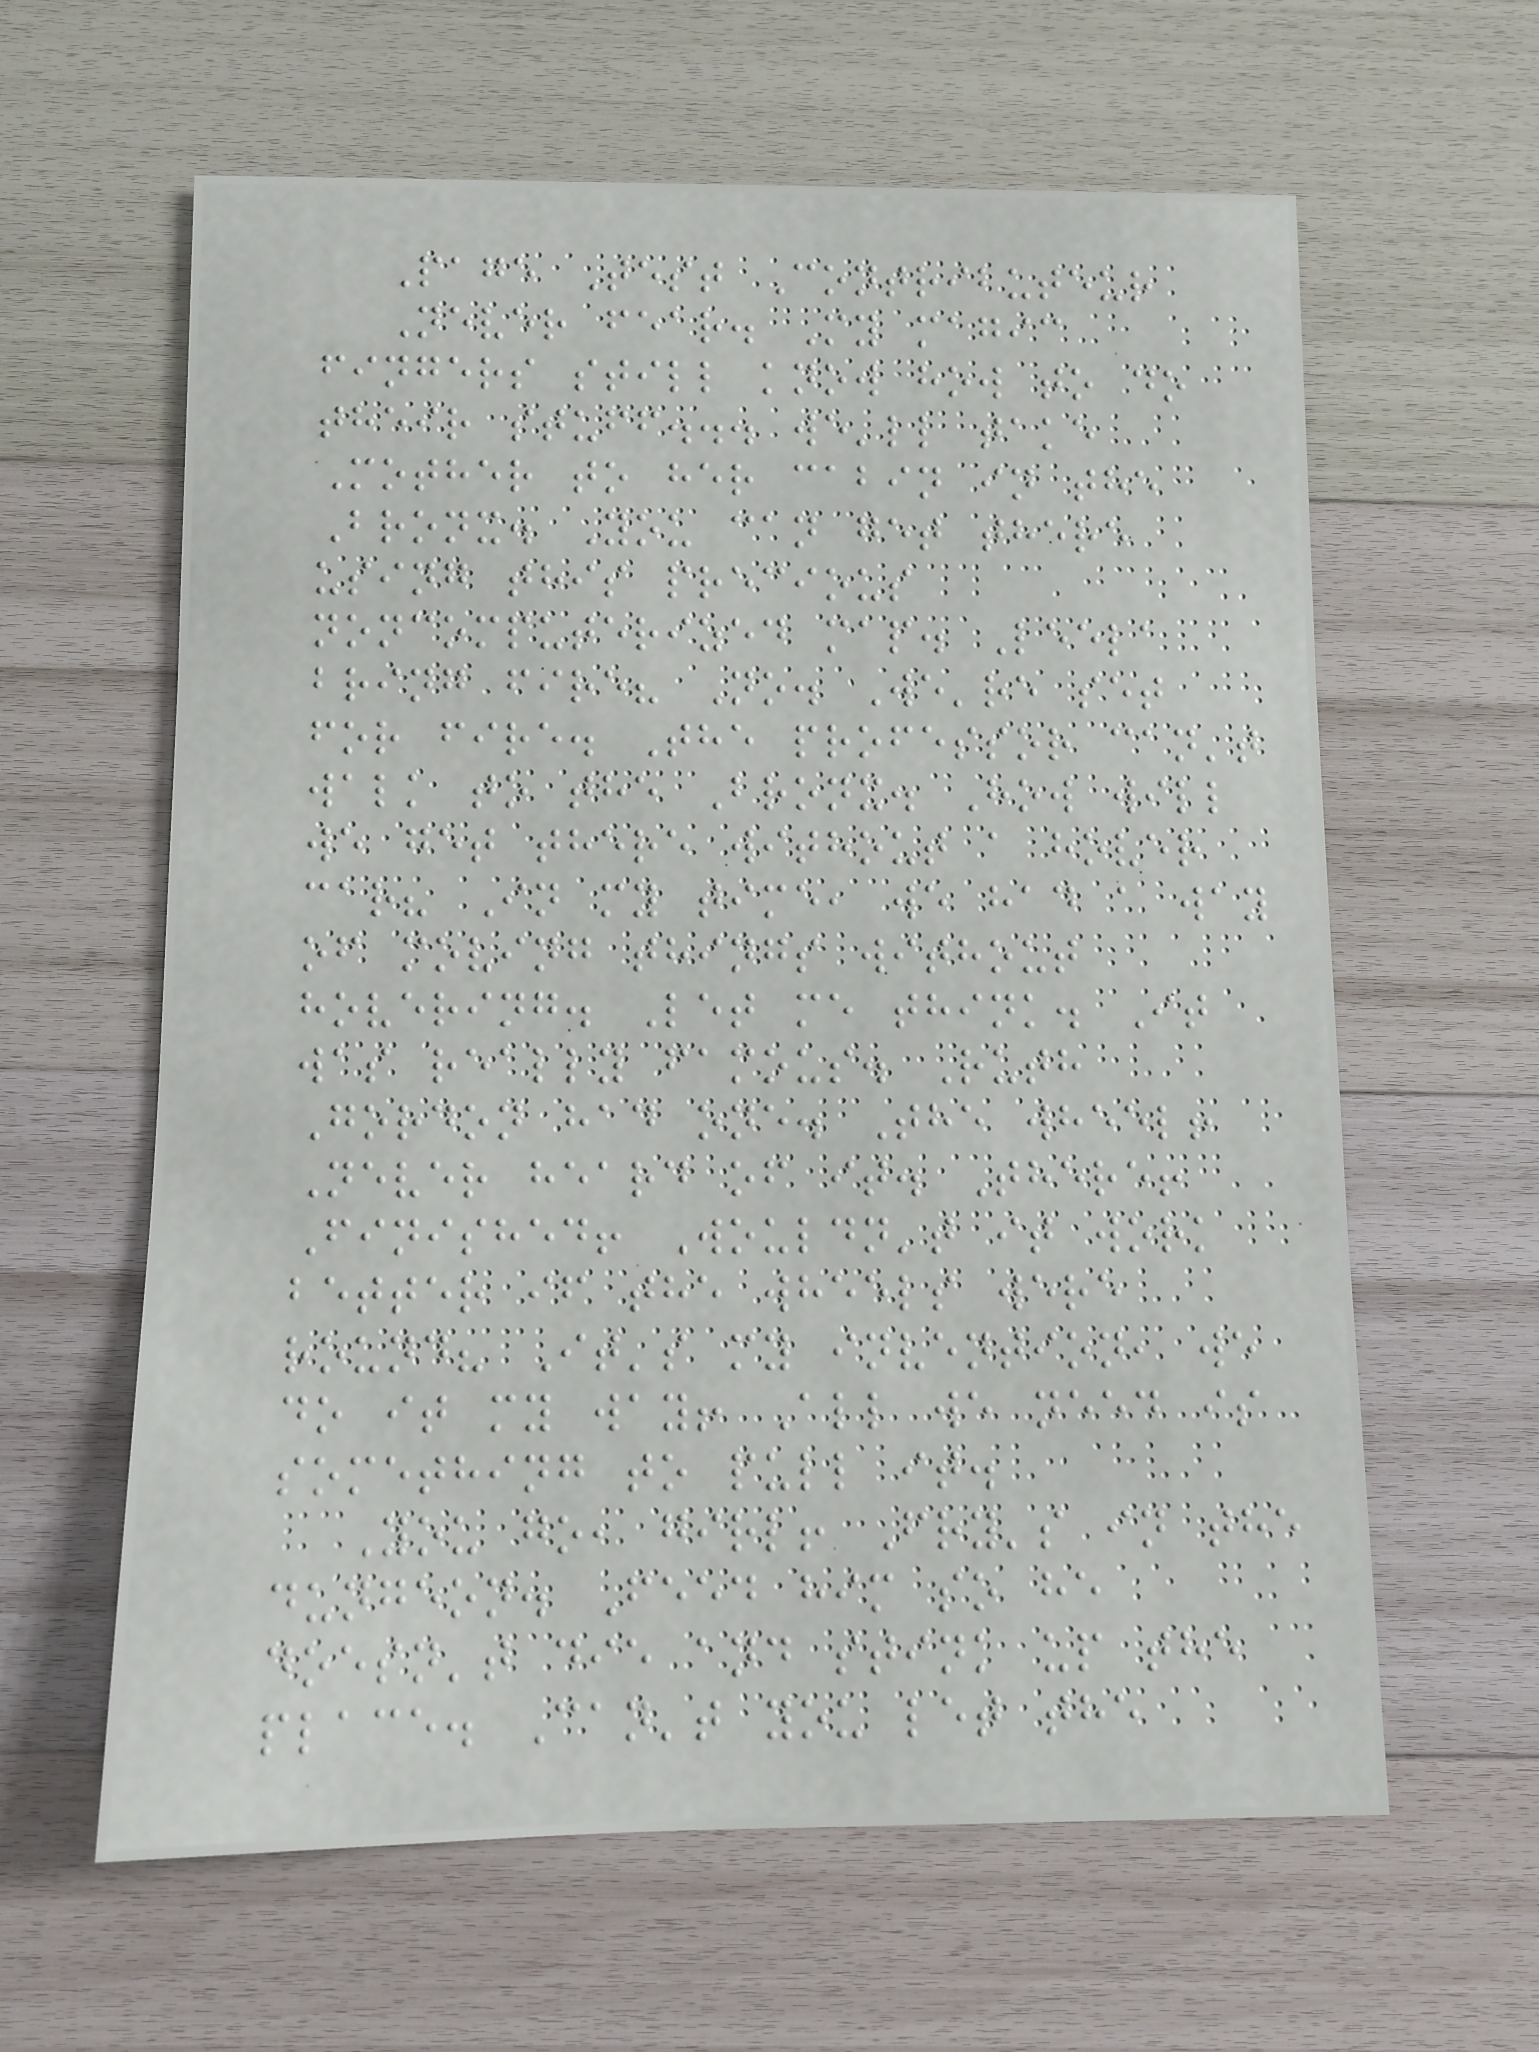Page Test Contributeur
Never fear. My magic
fingers still know how to do
their stuff... we'll take
Mother to her cabin in the
Bronx. You can get there
using this precious
noncomputerized map. Leela
bring fire? No. We're set
for fire. The professor can't
walk to the Bronx. How will
we get there without a hover
car? In my time, we had a way
of moving things without
hovering. Let me think. It
was really famous. Ruth
Gordon had one. The wheel!
Never heard of it. There!
Finished! Wouldn't it work
better if the wheels were
round? It's my invention, we
do it my way! All we need is
something to pull it.
You go, girl! Fry's in the
dungeon. Feed him so he
doesn't die and stink up the
place. Can't you let the
